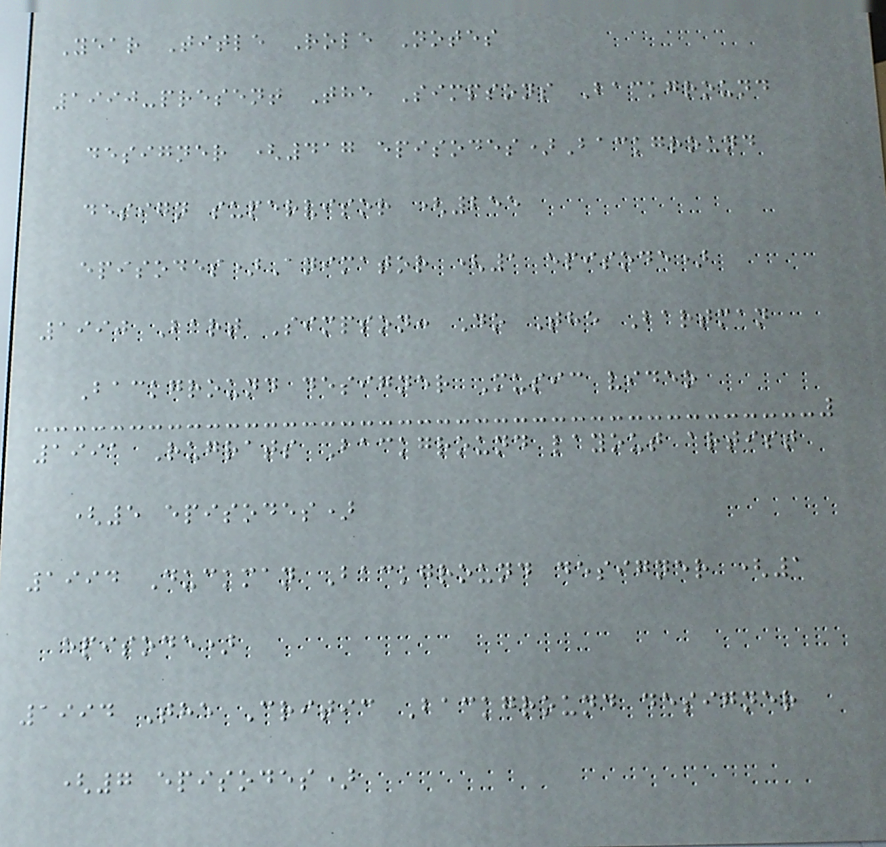Year Title Role Notes
1990-present The Simpsons Background
designer (417 episodes)Background
design supervisor (255
episodes)Animator (1 episode)
1990 Bart Simpson: Do The Bartman
Background designer Music video
1991 Rugrats Background layout artist
(5 episodes)
1994 Duckman Background designer (1
episode)
1994 The Critic Background designer
(7 episodes)
